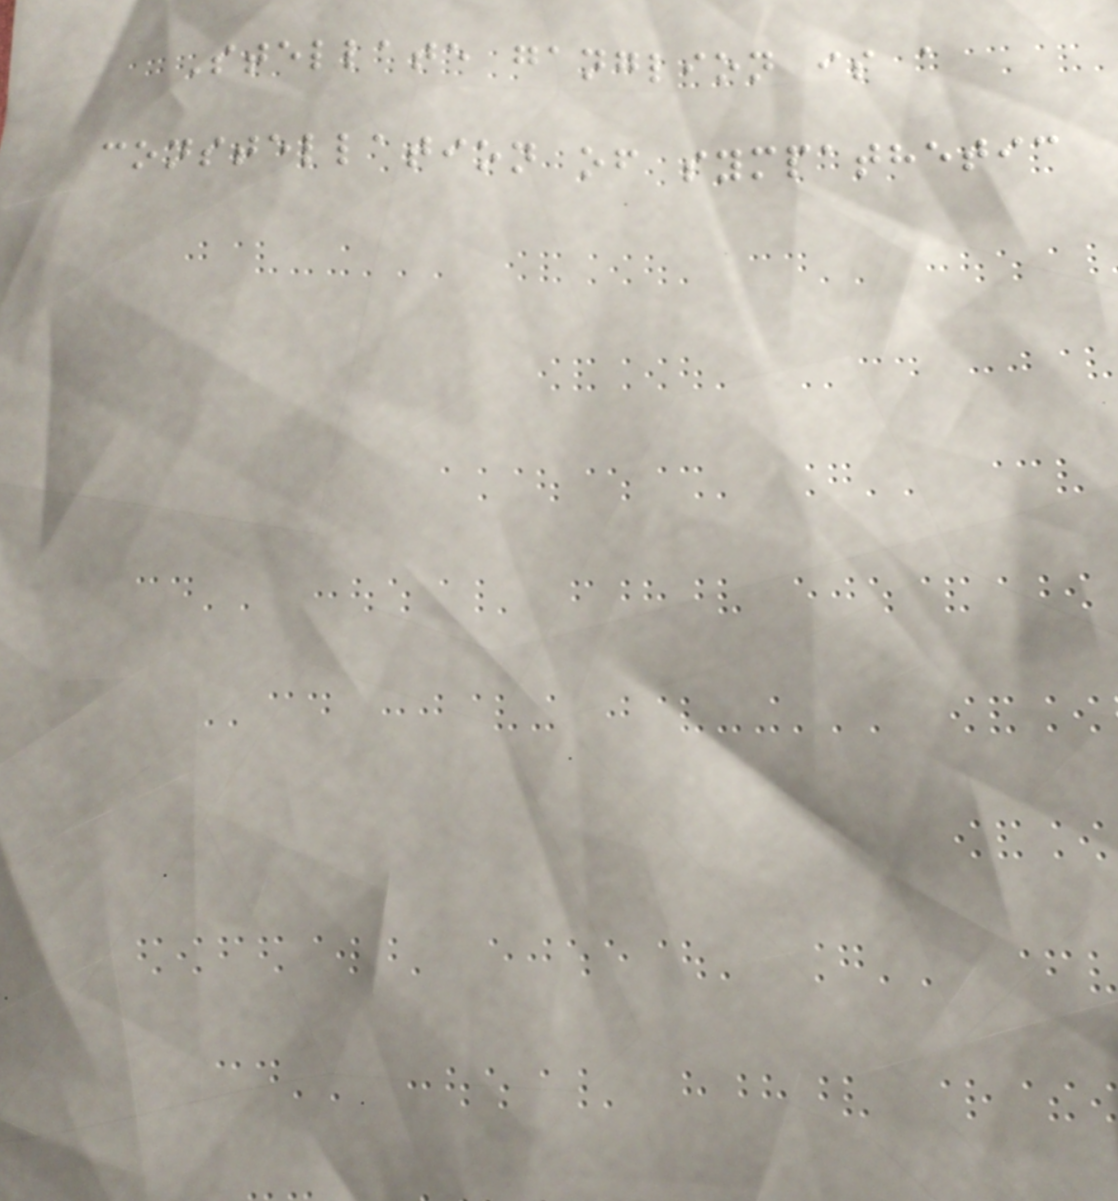Stellate ganglion is a
constellation of sympathetic
